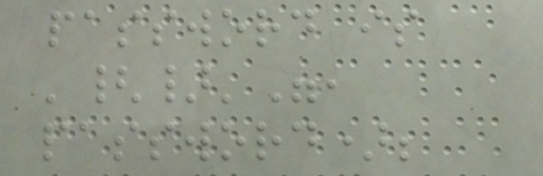password is
'{}'",
password);
